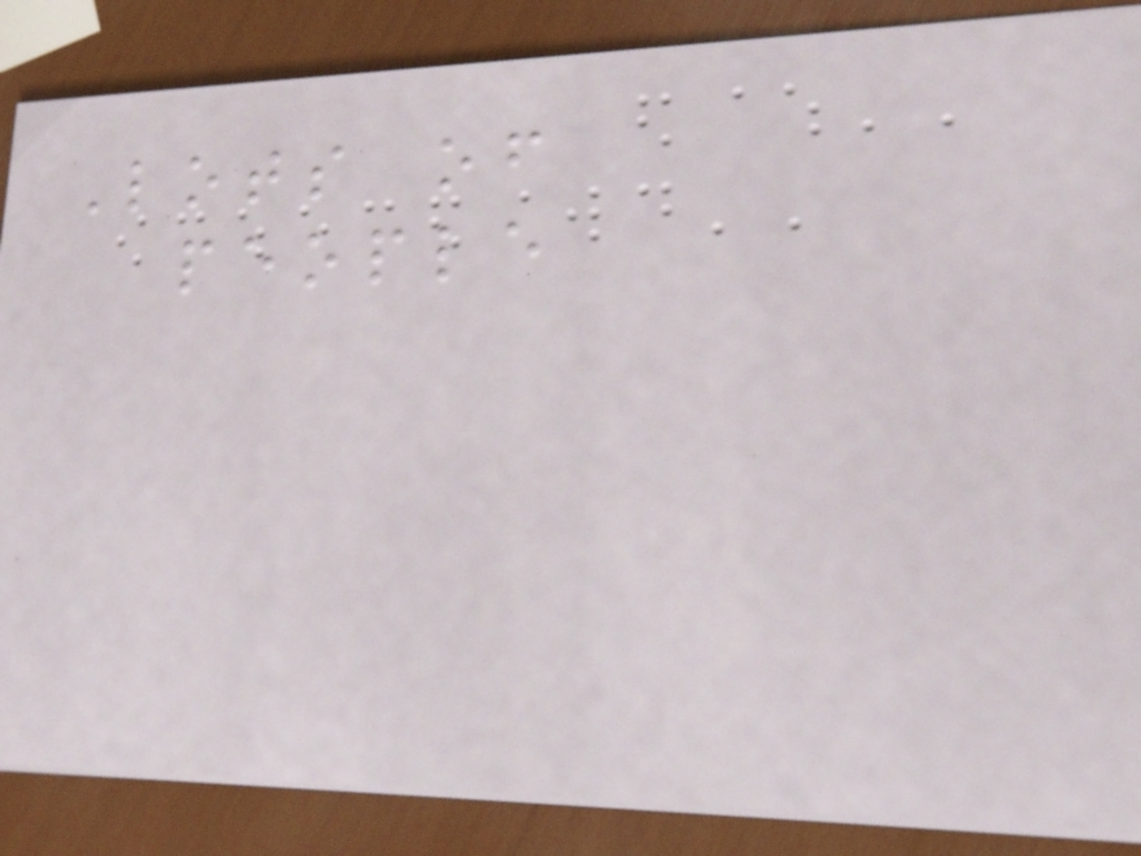Lots of
people
